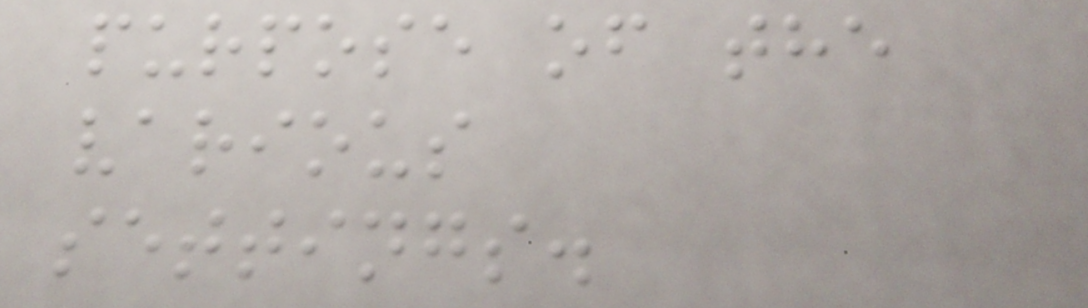purpose of the
various
settings.
